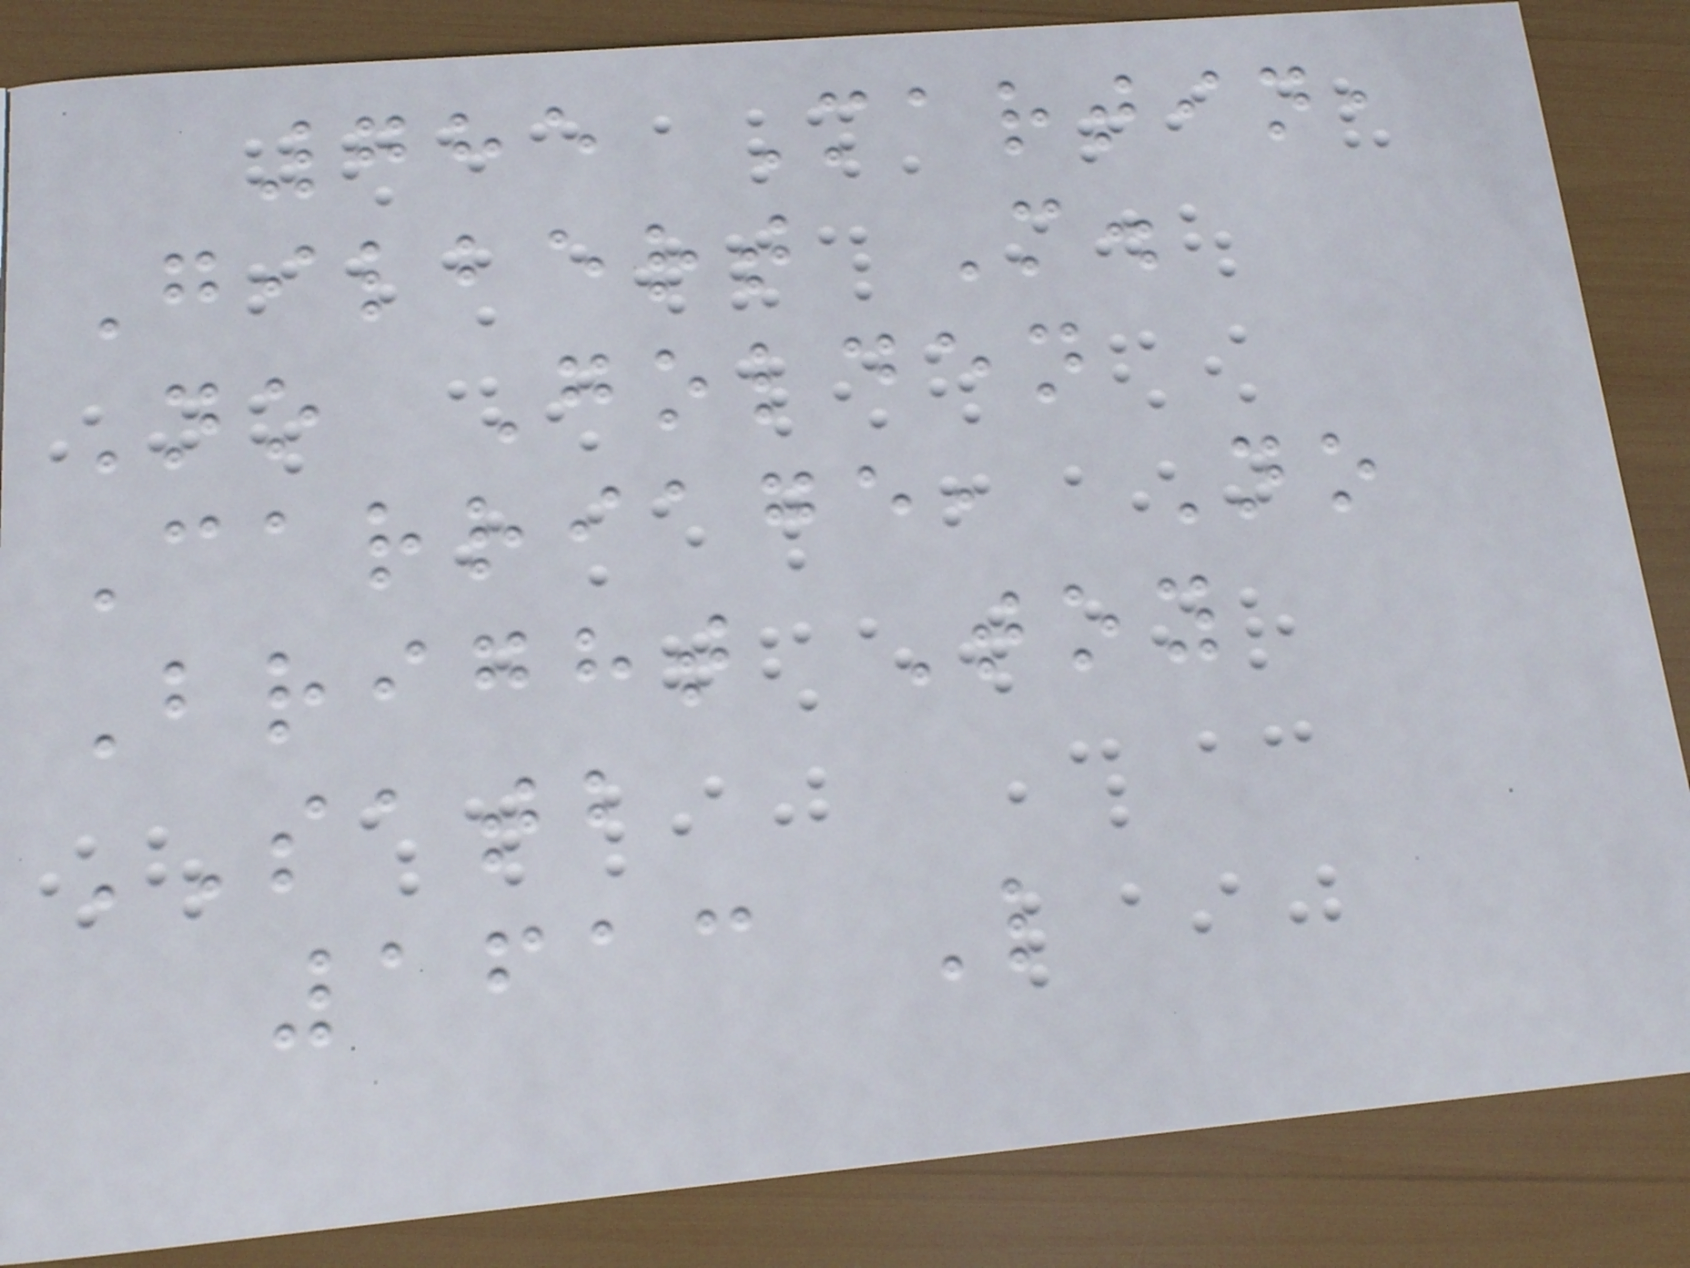785 Martin,
Gilbert M.
No Golden
Carriage, No
Bright Toy
SATB
1613 L
